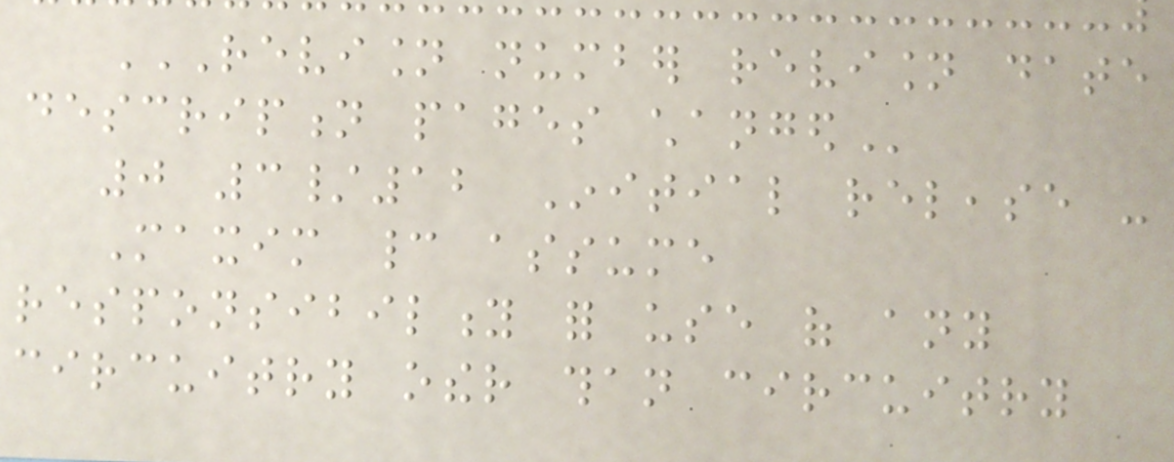REVISION NUMBER REVISION DATE
DESCRIPTION PAGES CHANGED
0 3/12 Initial release -
Maxim cannot assume
responsibility for use of any
circuitry other than circuitry
